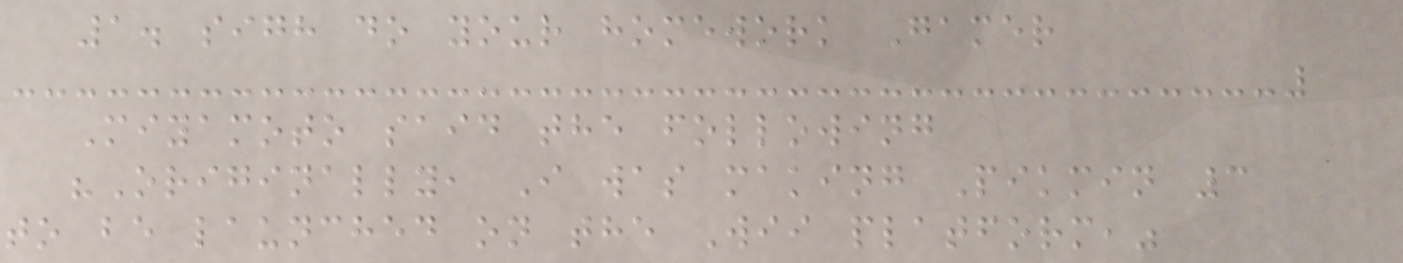1. sigh do your homework Gamer
Miyamoto said the following
"Originally, I was making Pikmin 3
to be launched on the Wii platform,"
